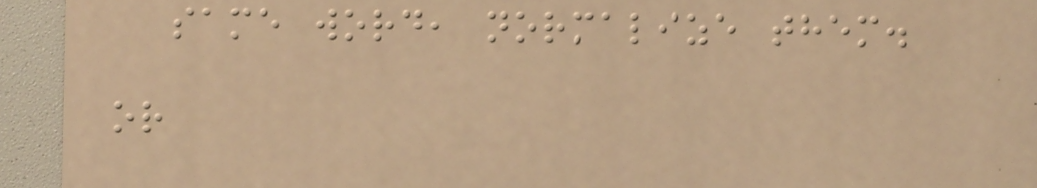same word, normalize them.
or
